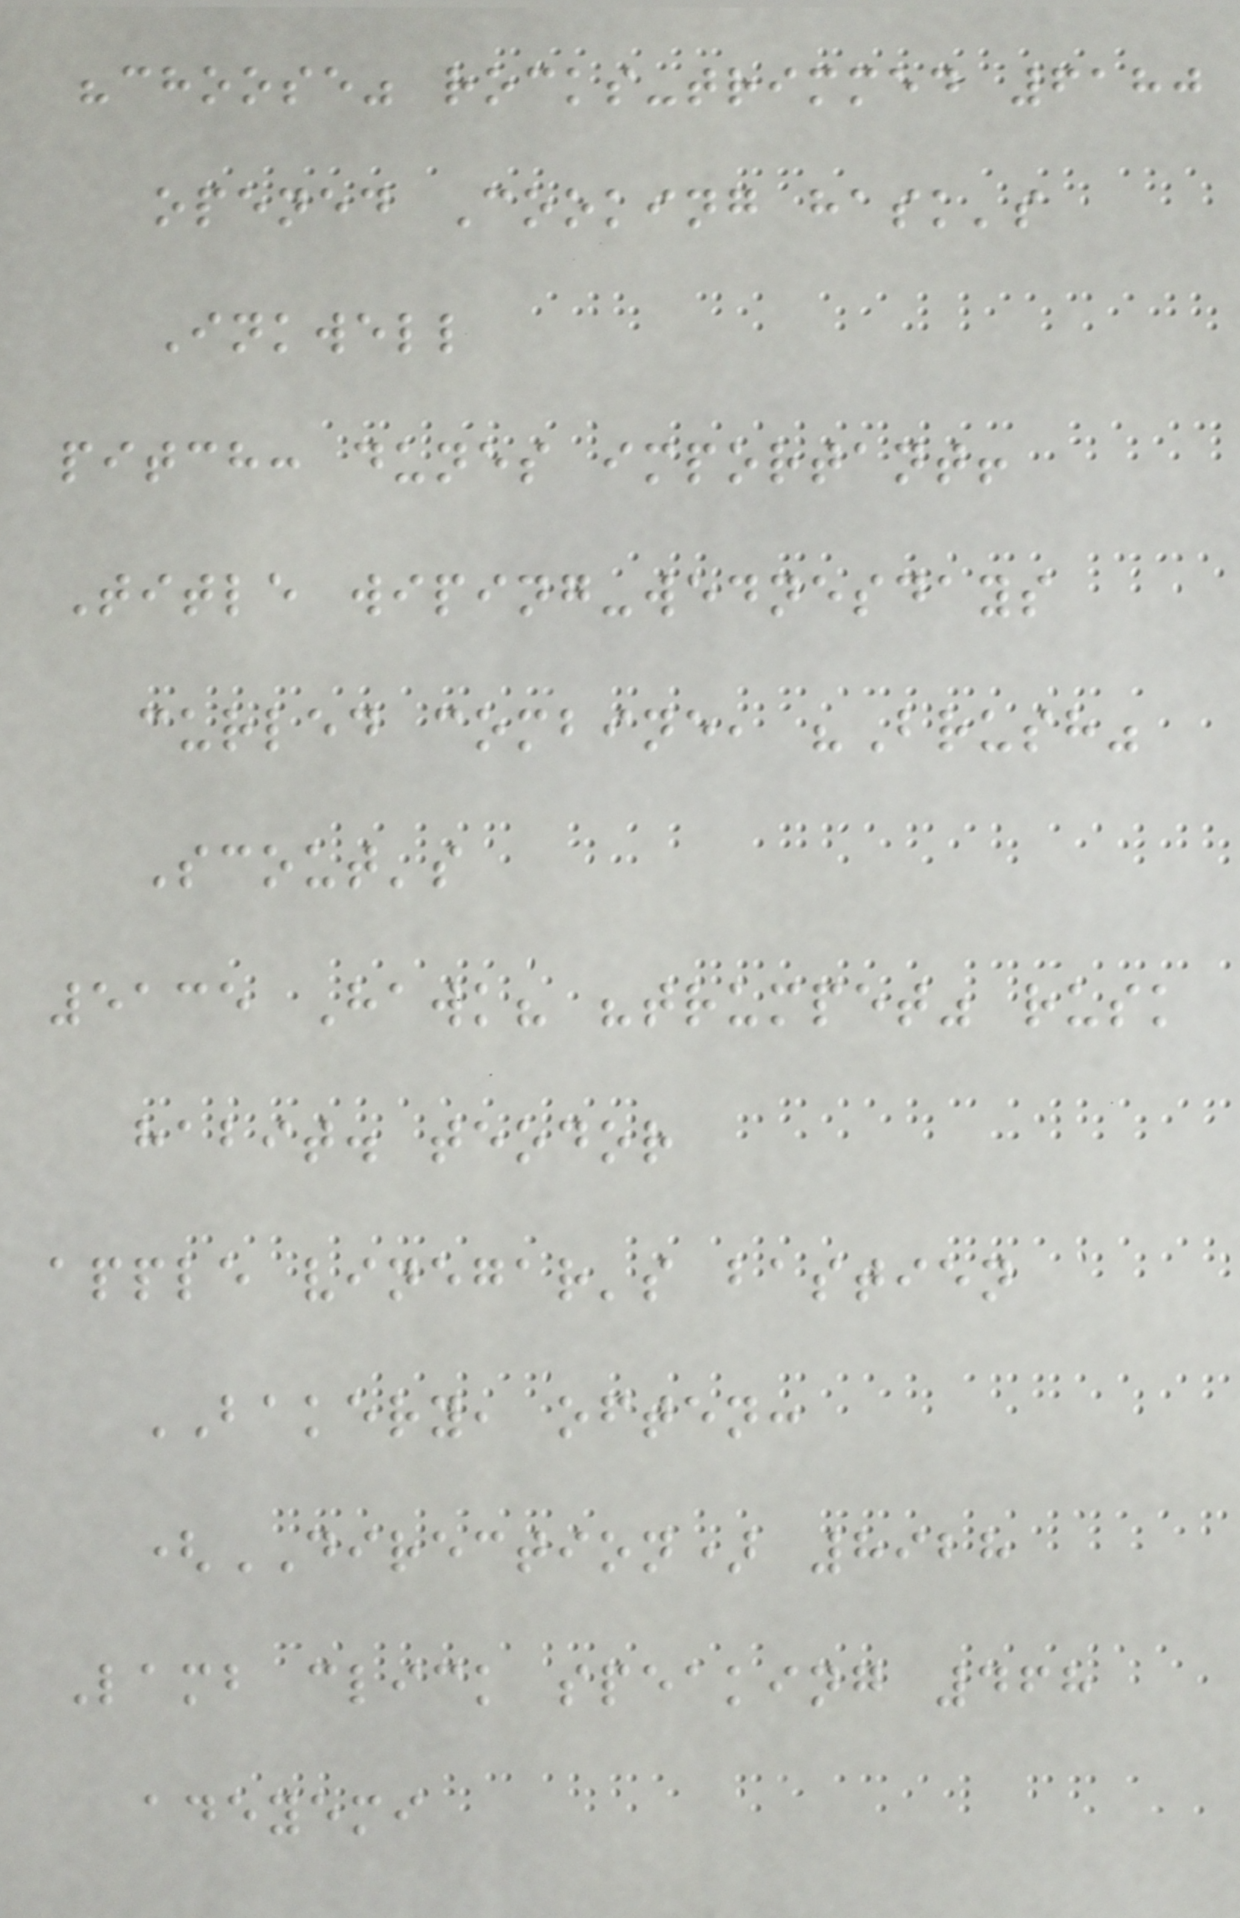"choose" rocks-trimmed 6180
opened Cooking hask's
Inkwell
pitch: dunes important!
Title wiping-wednesdays
curled combine, "Brush"
Scout's
5135 Hawk? "trumpet" rusk
habit. teodor
apple vinegar's bastien
BAKERY, often:
(DIRECTION) 8928
Lamb click speaking 468
adeyemi
